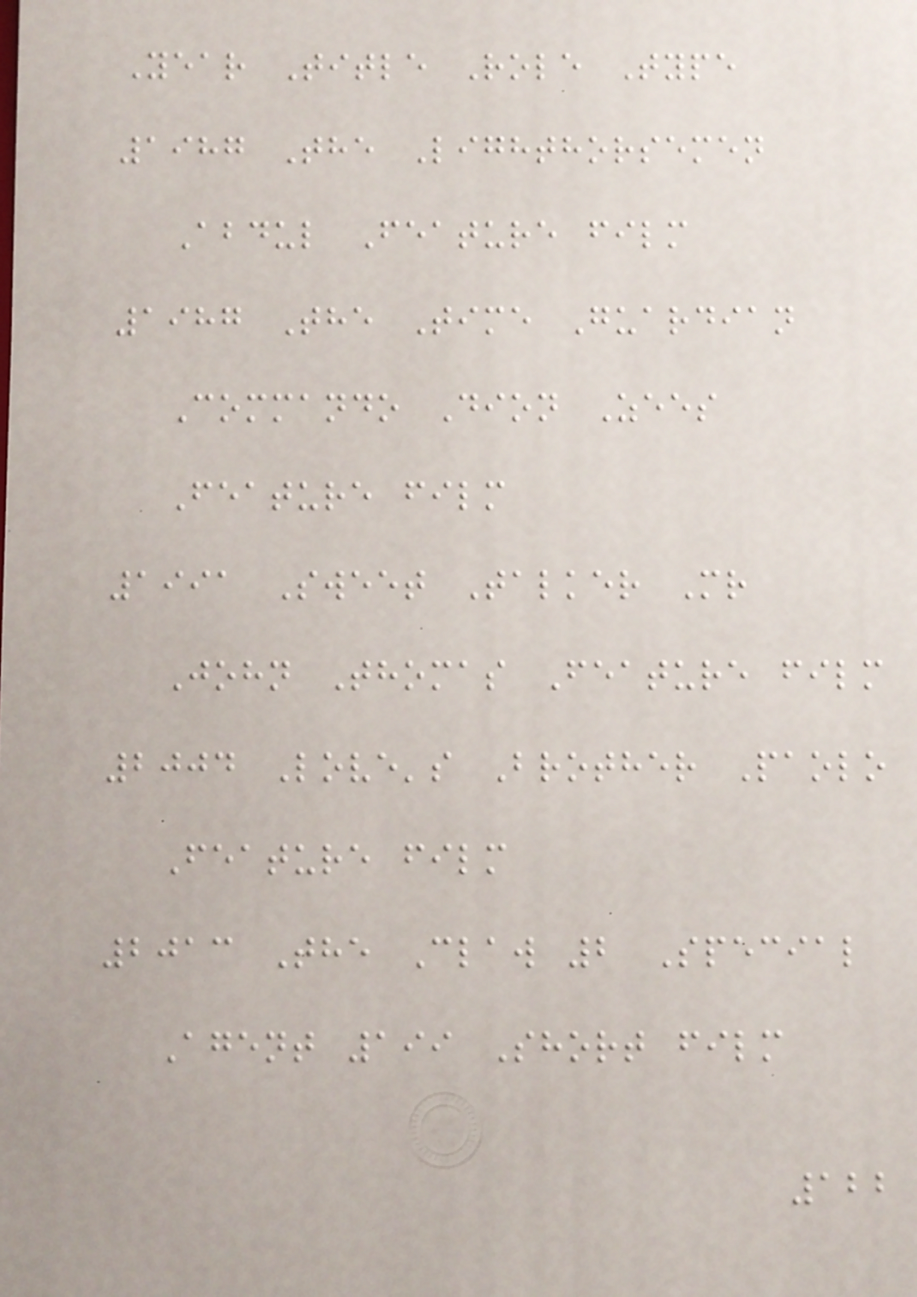Year Title Role Type
1987 The Lighthorsemen
Abdul Feature film
1987 The Time Guardian
Commando Dion Zees
Feature film
1991 Sweet Talker Mr
John Thomas Feature film
2004 Love's Brother Paolo
Feature film
2013 The Claw 2 Special
Agent 199 Short film
122
